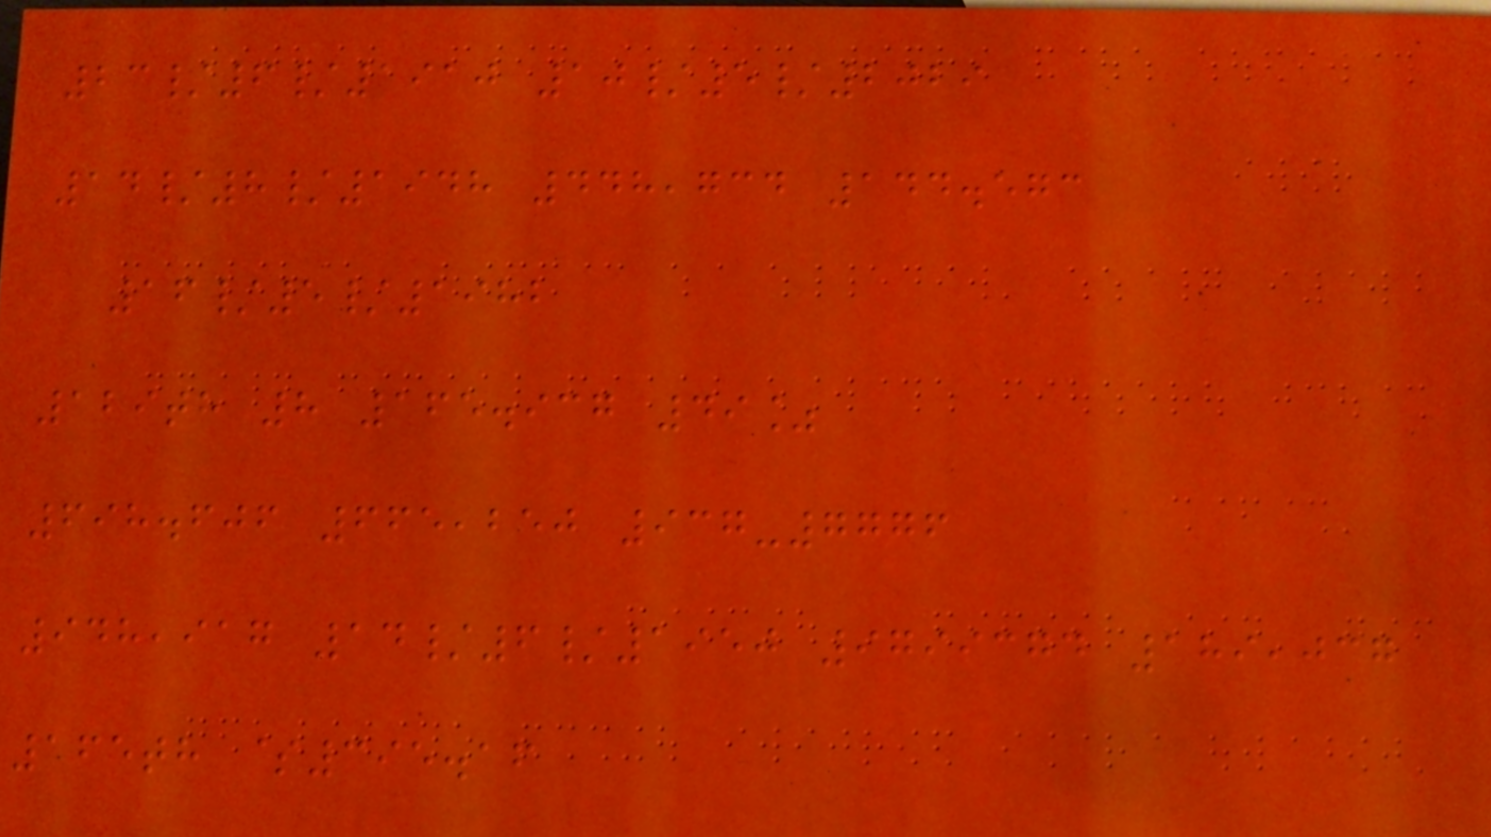23/6/1910 10/5/2029
14/8/1948 448,734 144.573
16/5/1982
129th 8 165.937 49%
698.606 665,250 937-7776
948,917 14/6/1950 9799374 189,037
165th $395.16
